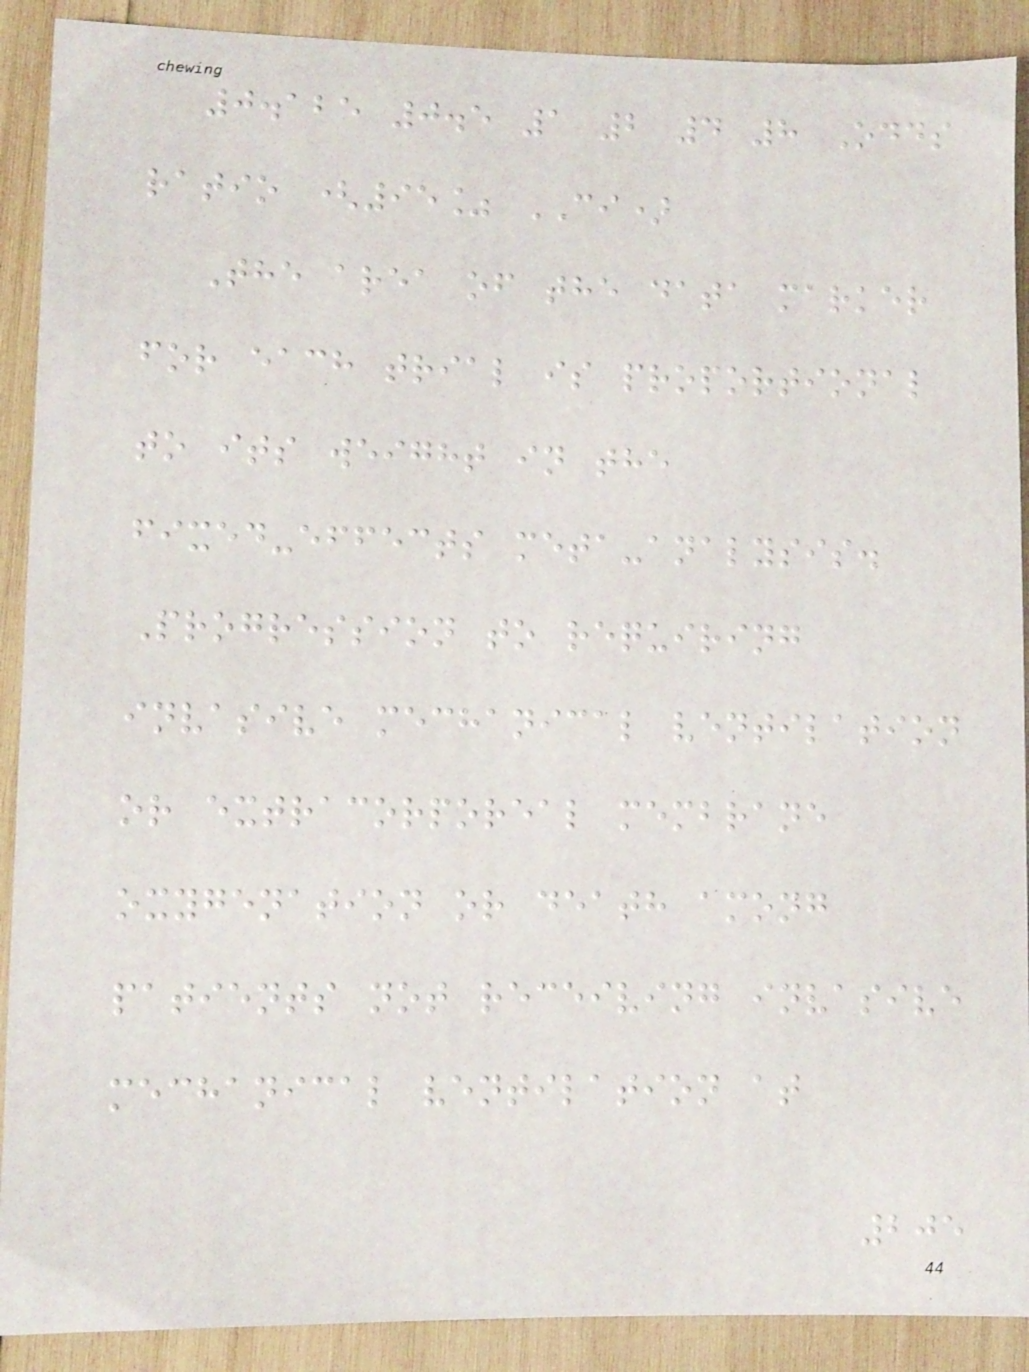0.125 0.5 1 2 4 8 Odds
ratio (95% CI)
The area of the data marker
for each trial is proportional
to its weight in the
fixed-effects meta-analysis.
Progression to requiring
invasive mechanical ventilation
or extracorporeal membrane
oxygenation or death among
patients not receiving invasive
mechanical ventilation at
205
